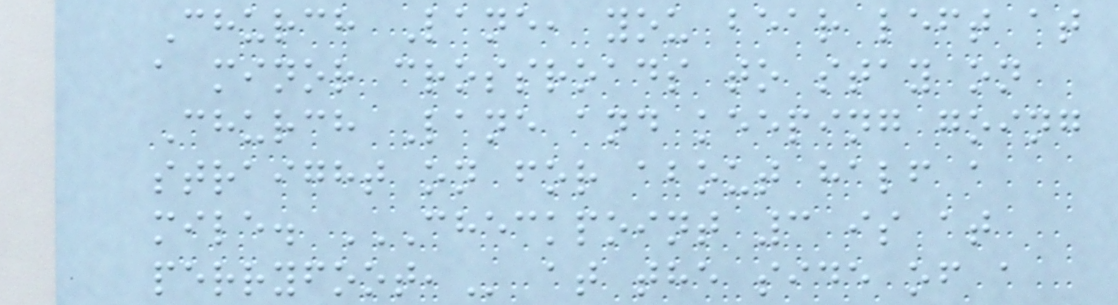Church Lane, you bear left at
a minor crossroads to stay on
Church Lane and keeping going
straight on for about half a
mile. CHECKPOINT 3 IS AT
PERRYFOOT, at the side of a
